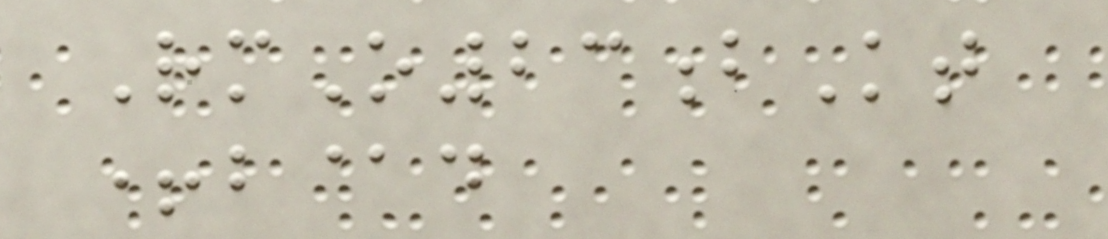RmO23bKt
+b@d
